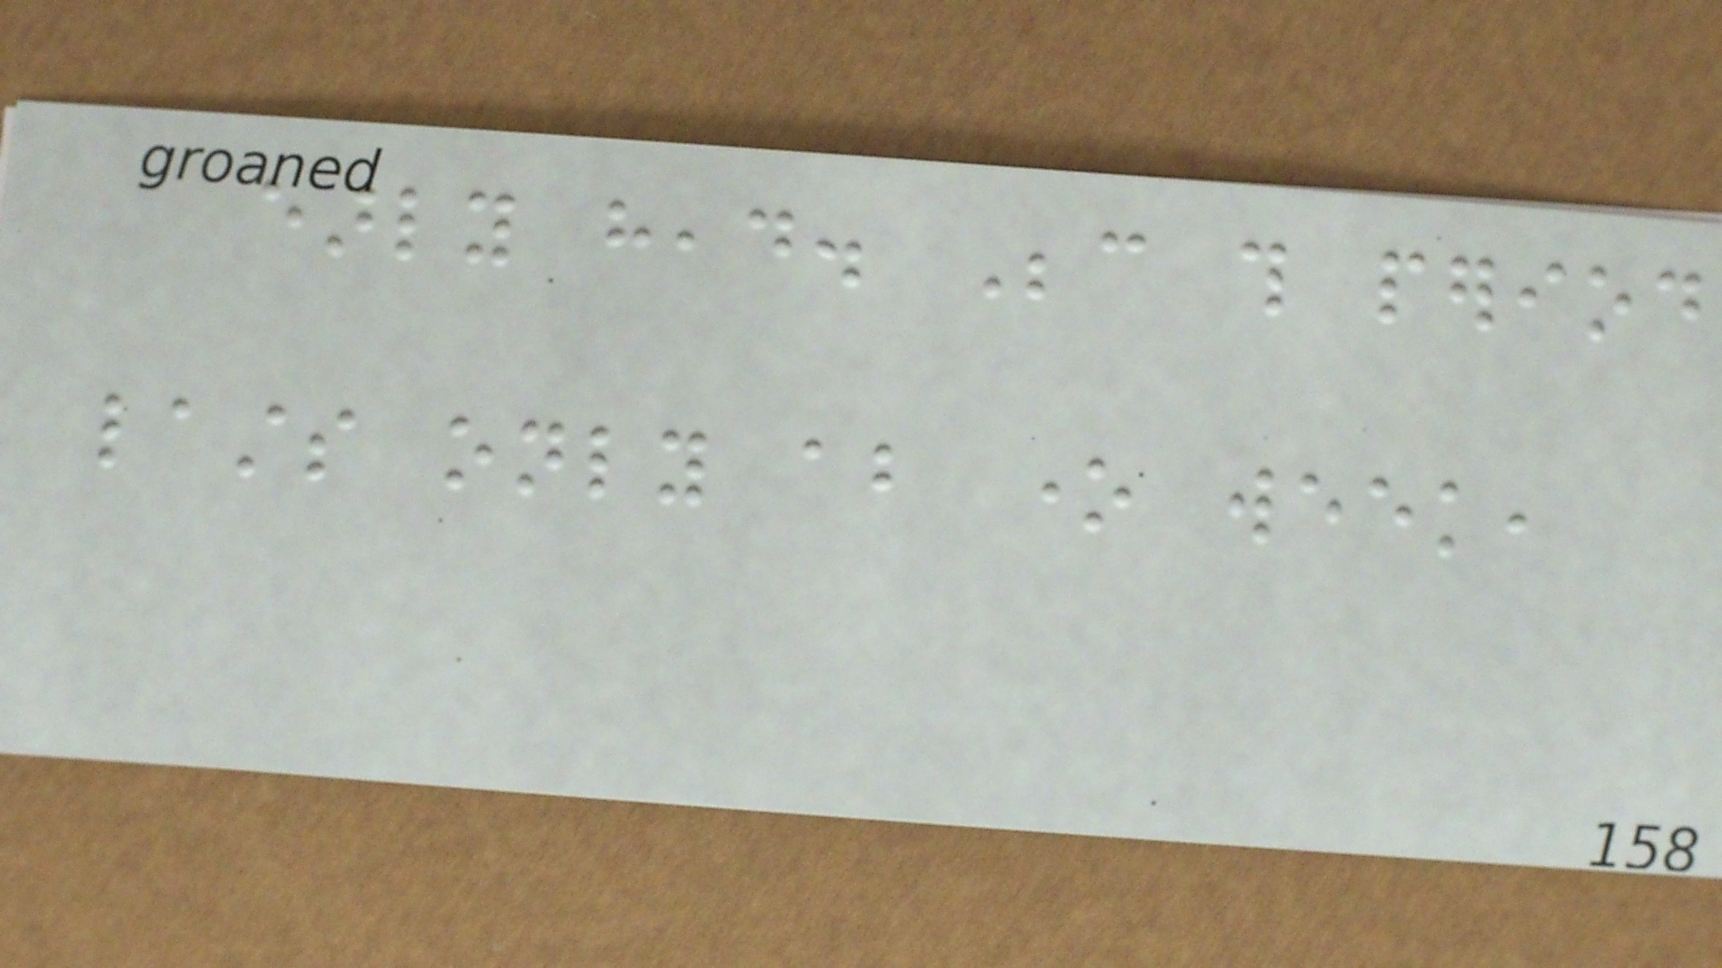early head. Because this period
lasts only about one week,
